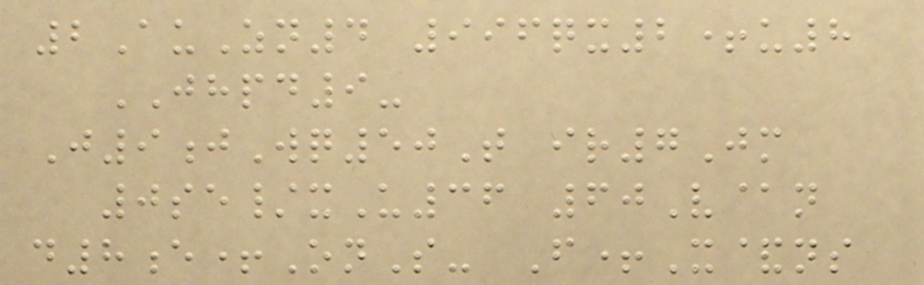2AuZn4 996qx2+u8
JHPD9-
J9jWq50T ir7Jm
0se/xU36 60V@n
d8e+OnS- F+X&ns
